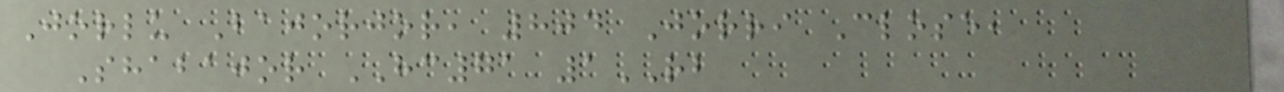Jorlu Bajorjor, 804 Jorri Close,
Shabajor HC71 1RB
